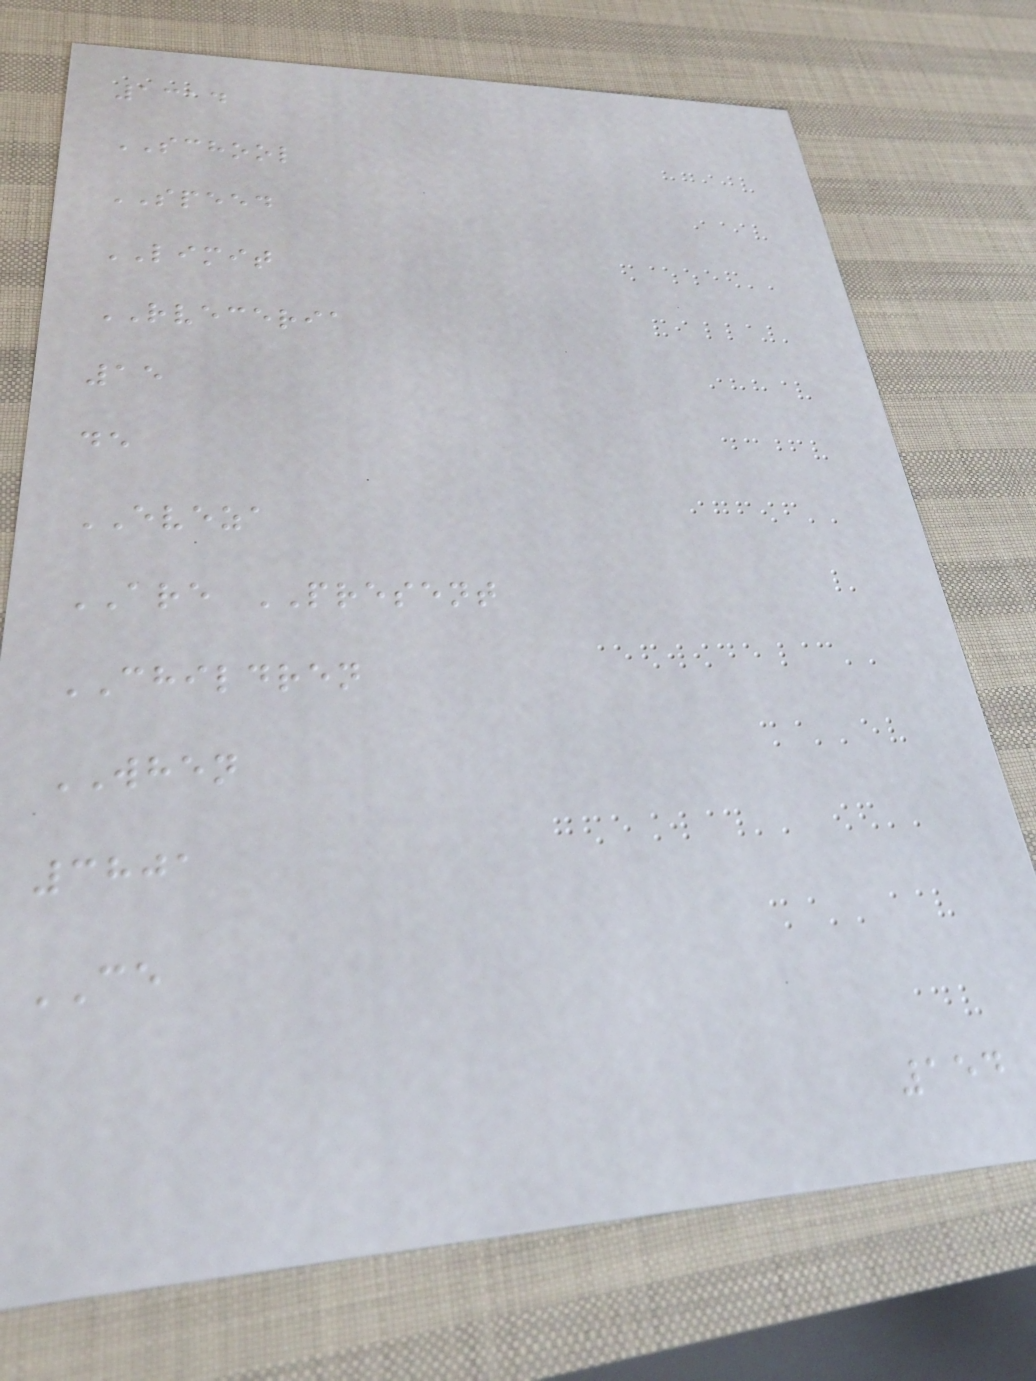1314
SCHOOL
SPEED
LIMIT
RVECERIA
15
de
EVEZA
ARE PRESENT
CHILDREN
WHEN
3801
CE
154
